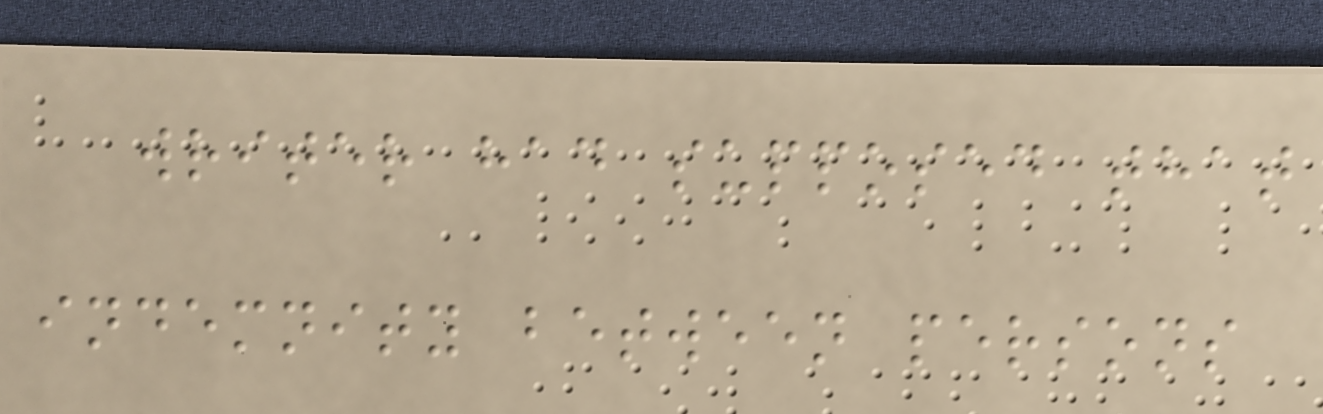writer had supposed that
indemnity between persons
